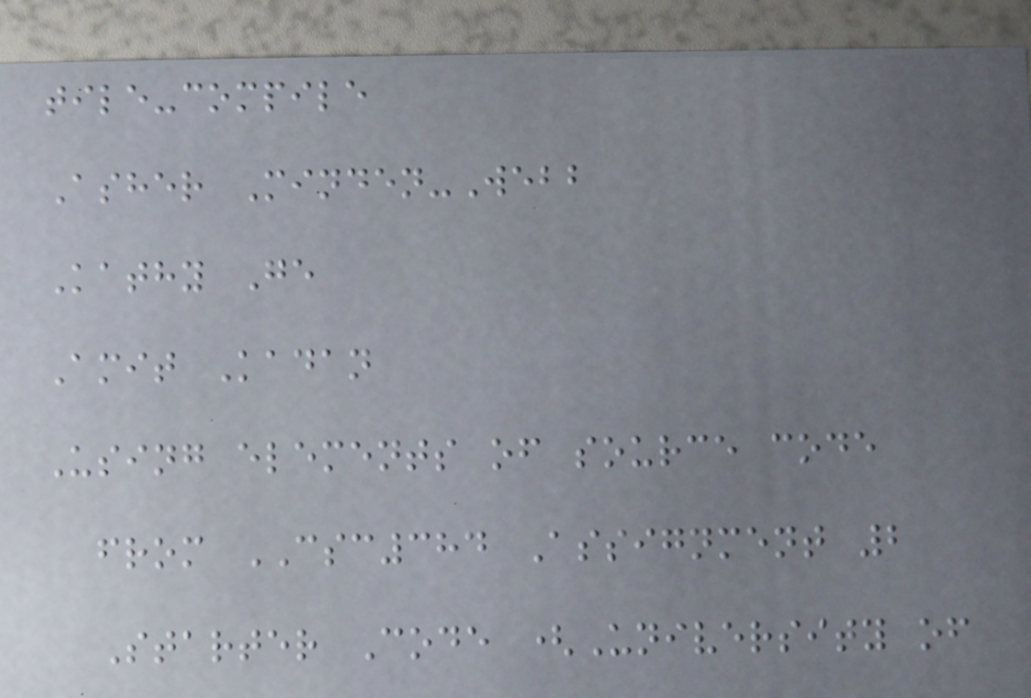tile-compile
Asher Minden-Webb
Kathy Ge
Amit Kadan
Using elements of source code
from CSC384 Assignment 2
Starter Code (University of
